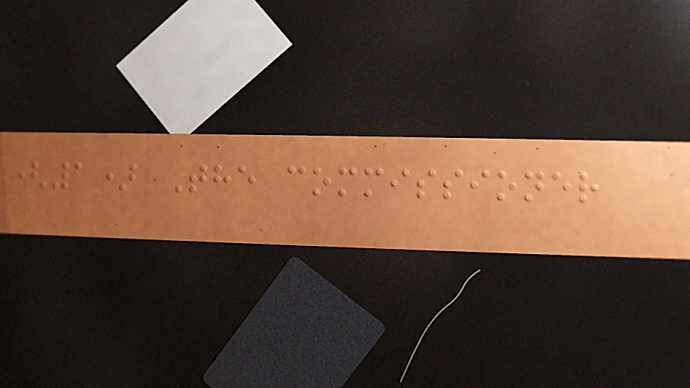(1) The commissioner
